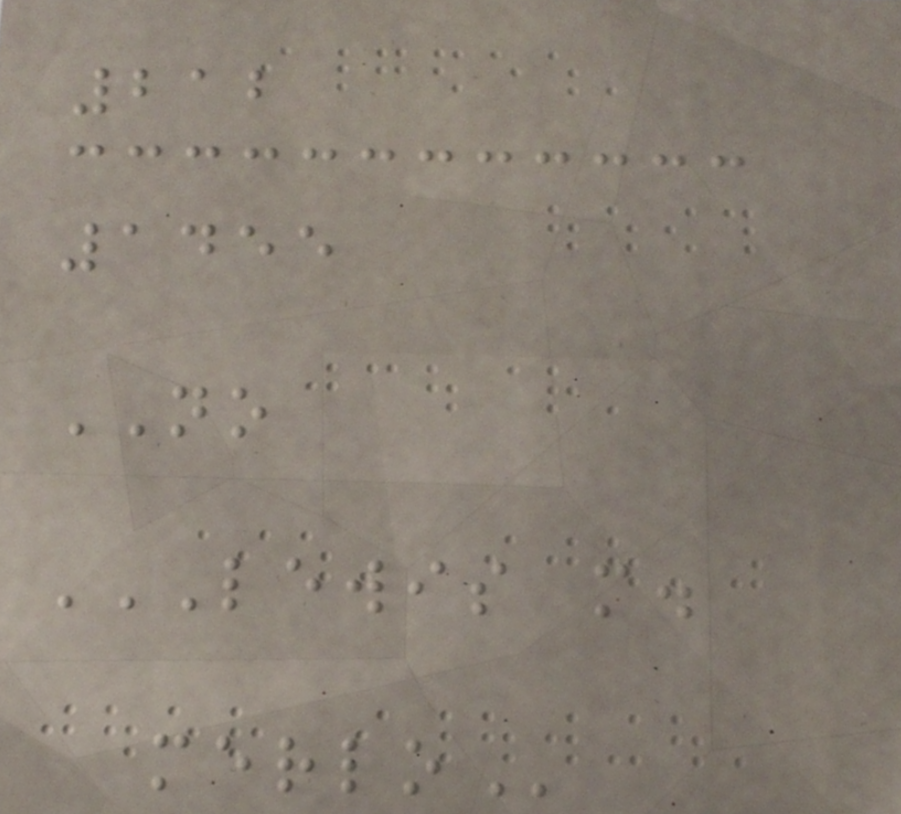212
1455
NO
LEWIS M.
MERLO
